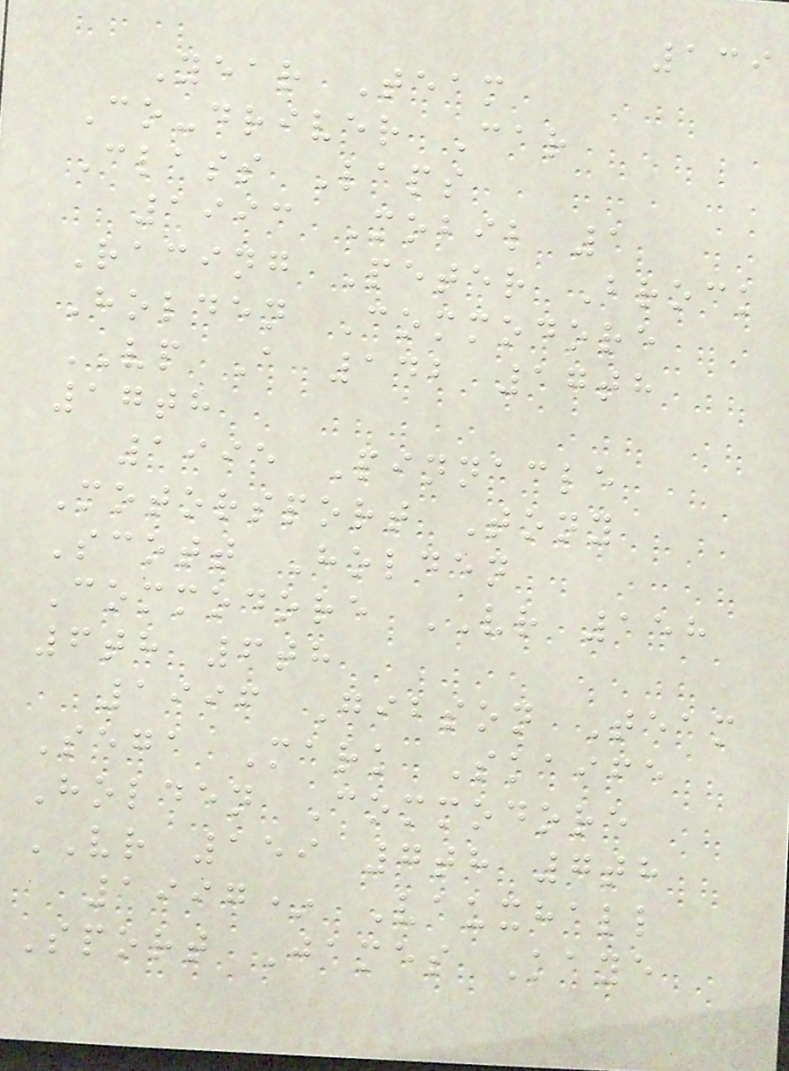139
Year Team
Co-driver Car
Class Laps
1993 Mobil 1
Racing Peter Brock
Holden Commodore
VP A 142 17th
17th
1995 Pinnacle
Motorsport Tony
Scott Holden
Commodore VR 158
6th 6th
1996 Gibson Team
Sega Mark Skaife
Holden Commodore
VR 159 7th 7th
1997* Vauxhall
Sport James Kaye
